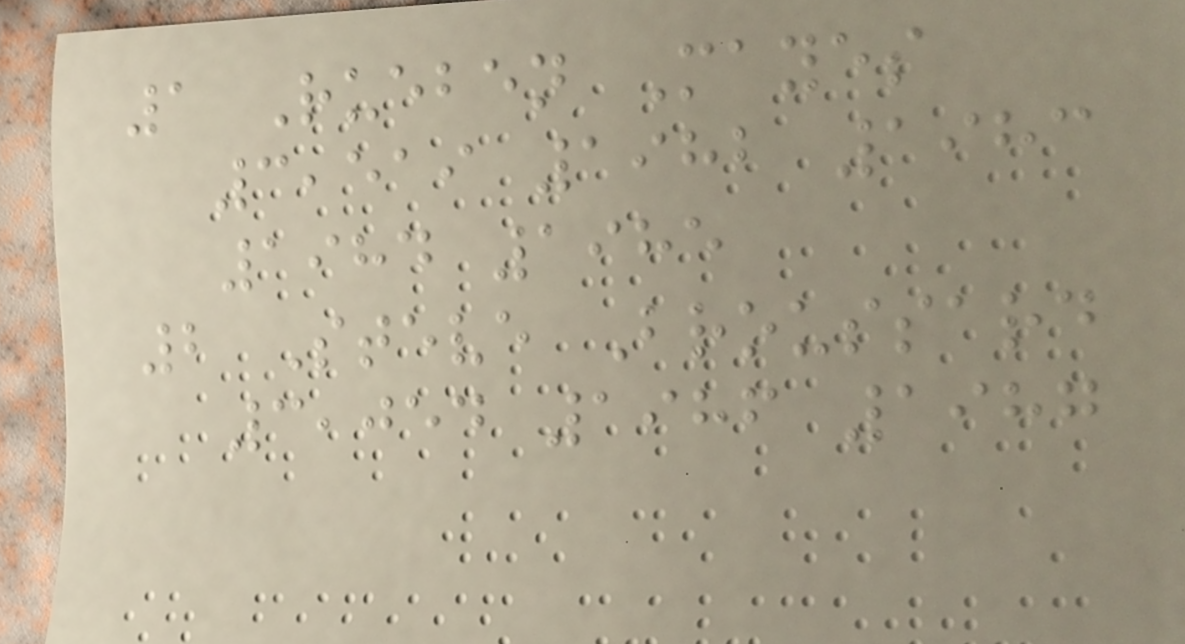1 Rueben Mayes
3,519 1982 1983
1984 1985
2 Steve Broussard
3,054 1986 1987
